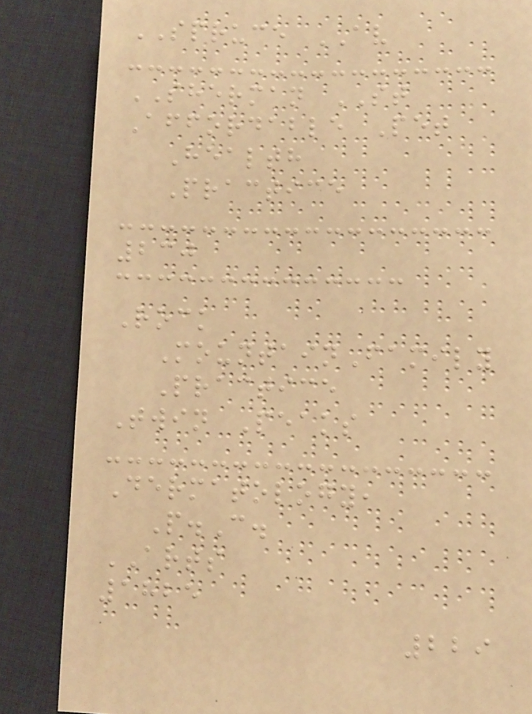SPRUCE AV
SHERMAN ST
Affordable Pet
Health
Practice
230
Rock
MountainFamily
Practice
Twin Peaks
Dermatology,
P.C.
ARTS
1825
229
